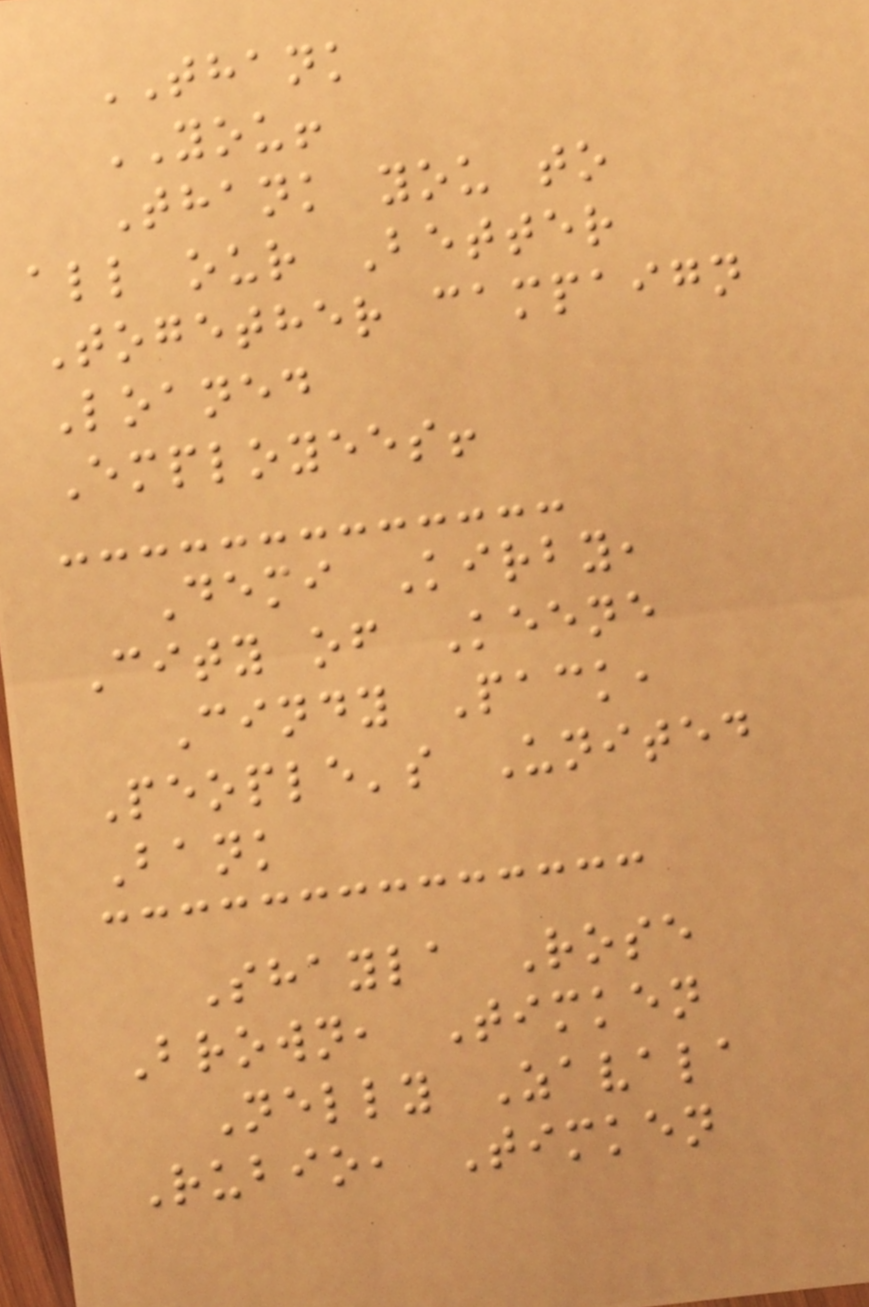THANK
YOU!
Thank you to
all our Better
Together campaign
Loaned
Employees!
Demi Kirby,
City of Keene
Cindy Pack,
People's United
Bank
Shayla Rose
Brown, Timken
Nelly Zavala
Rubio, Timken
